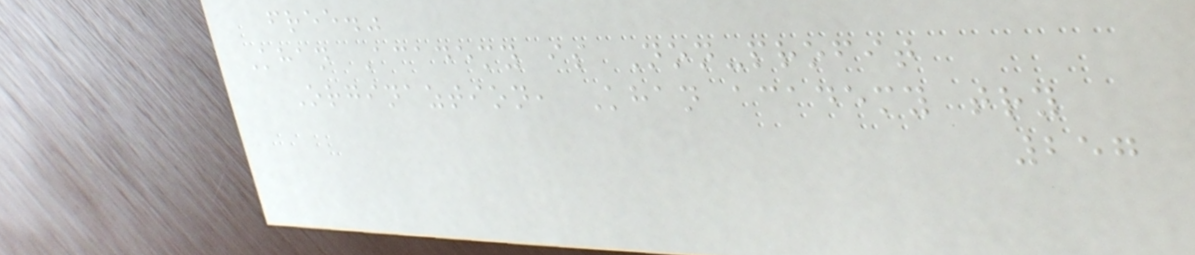free."
Khan Academy is Non-profit
Orginaztion, Khan academy try
257
